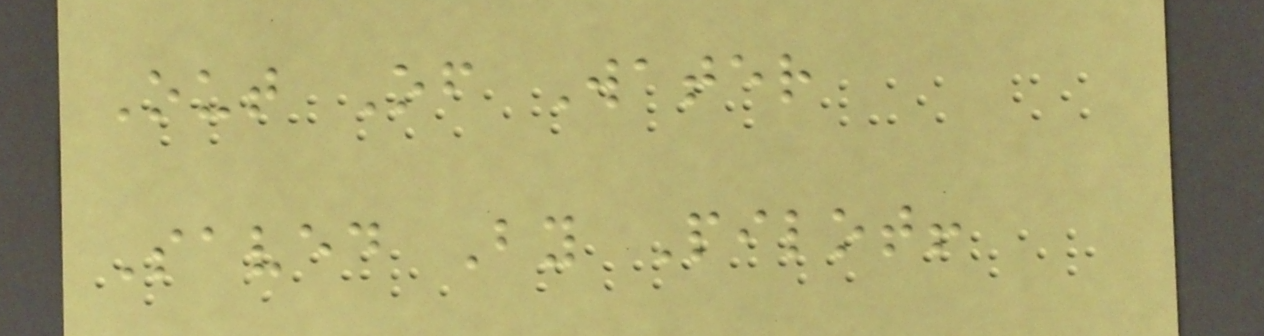Out Of Water
Saved By Pilot!
